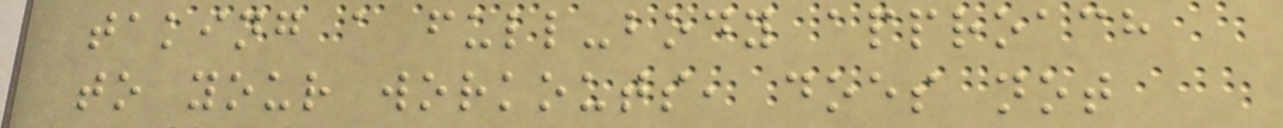taking a full-body approach
to your workouts, does not
